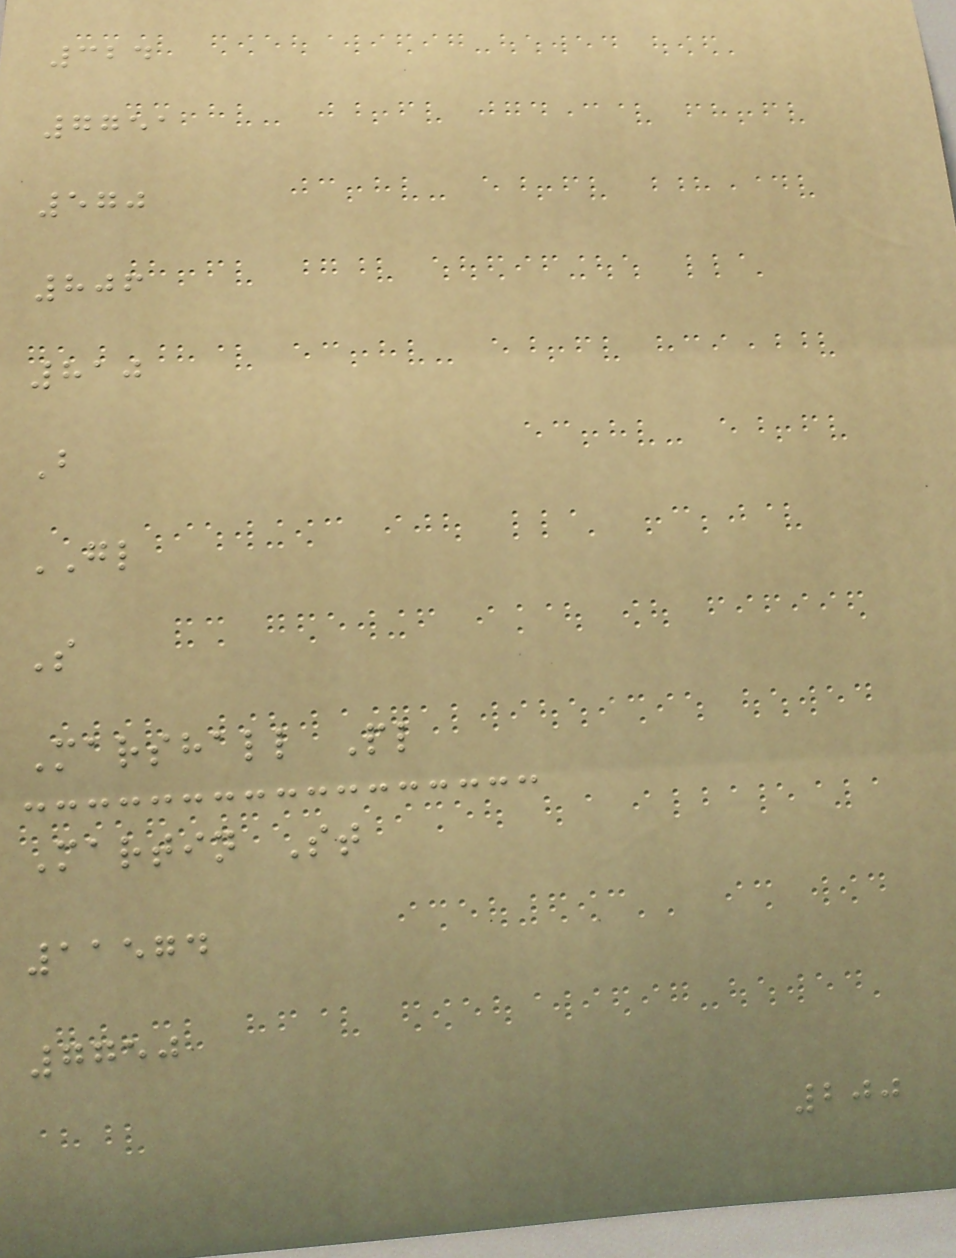324
7751
570
806
810
B
GL
S
Marshall Pl
Martin St
11574
7750
200
